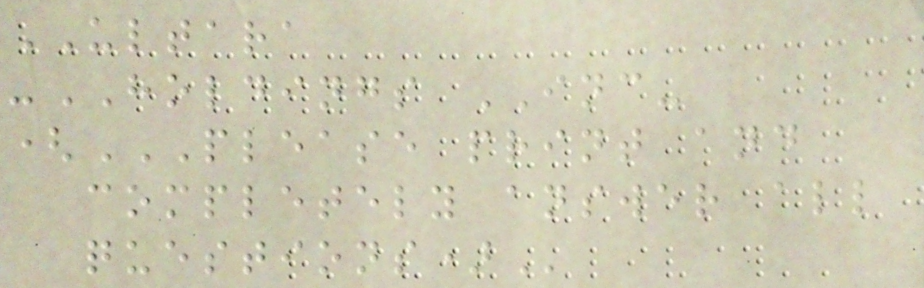ULTARA
-HOLDINGS INC-
(PLEASE PRINT AND
COMPLETELY ANSWER ALL
QUESTIONS)
